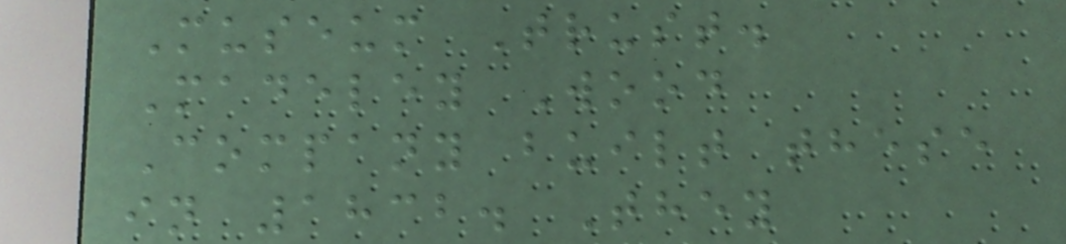Museum Trust.
Madeley Wood
Company built these
in 1832. They
